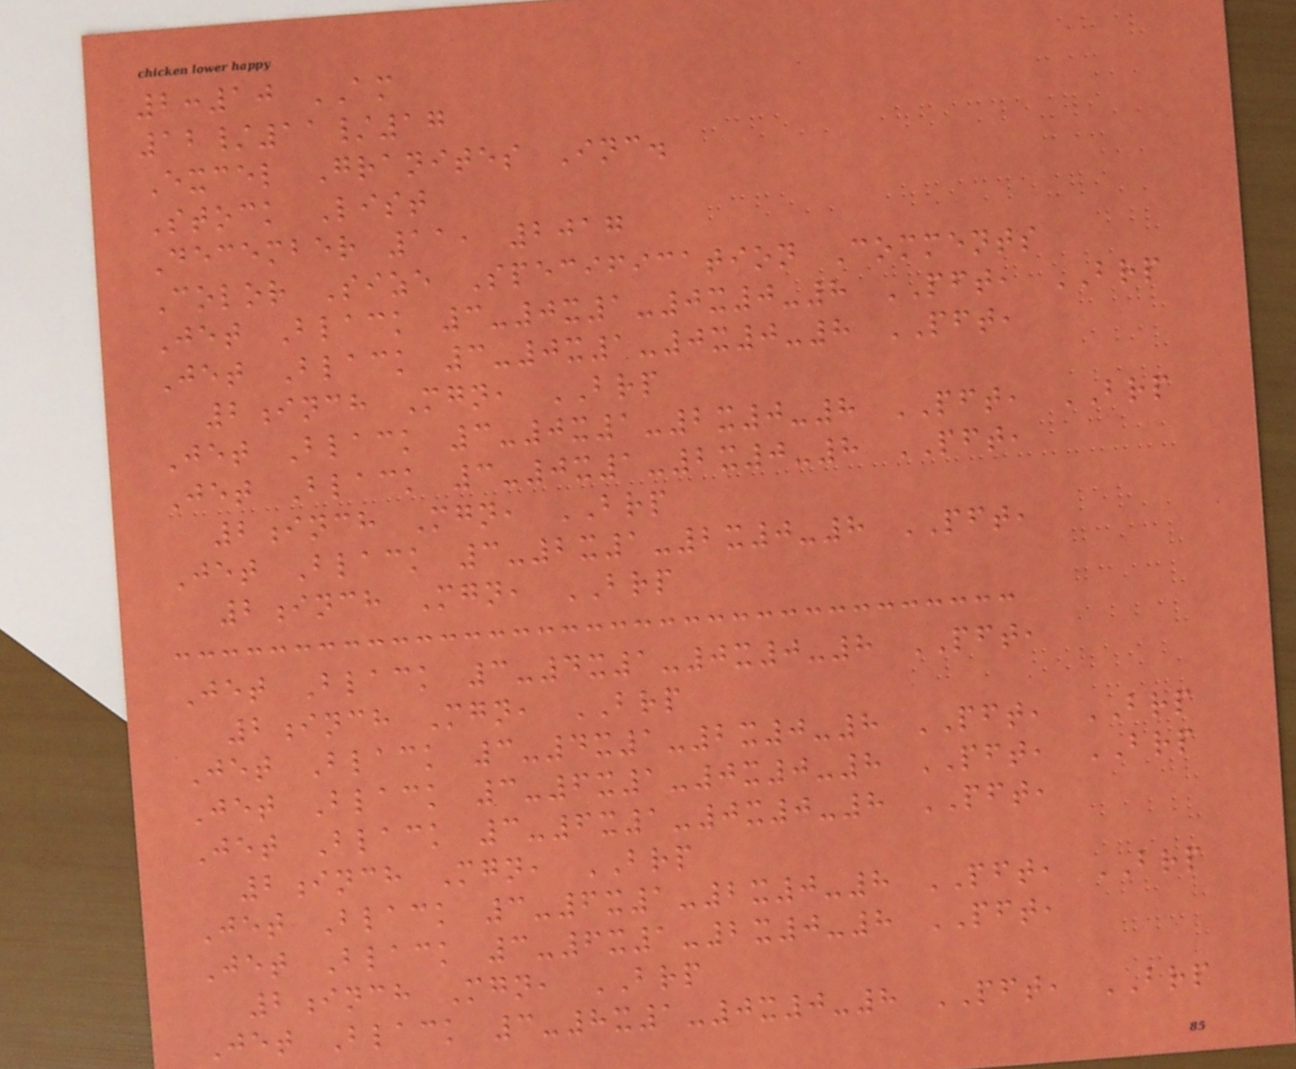2:10 AM
12/11/17
Excel Granites Inc.
Stock List
December 11, 2017
Color Size Specification Comments
Jet Black 3-0x1-0x0-8 PFT, BRP
Jet Black 3-0x1-0x0-8 PFT,
2inch Mgn, BRP
Jet Black 3-0x1-2x0-8 PFT, BRP
Jet Black 3-0x1-2x0-8 PFT,
2inch Mgn, BRP
Jet Black 3-2x1-2x0-8 PFT,
2inch Mgn, BRP
Jet Black 3-4x1-0x0-8 PFT,
2inch Mgn, BRP
Jet Black 3-4x1-2x0-8 PFT, BRP
Jet Black 3-6x1-0x0-8 PFT, BRP
Jet Black 3-6x1-0x0-8 PFT,
2inch Mgn, BRP
Jet Black 3-6x1-2x0-8 PFT, BRP
Jet Black 3-6x1-2x0-8 PFT,
2inch Mgn, BRP
Jet Black 3-8x1-0x0-8 PFT, BRP
